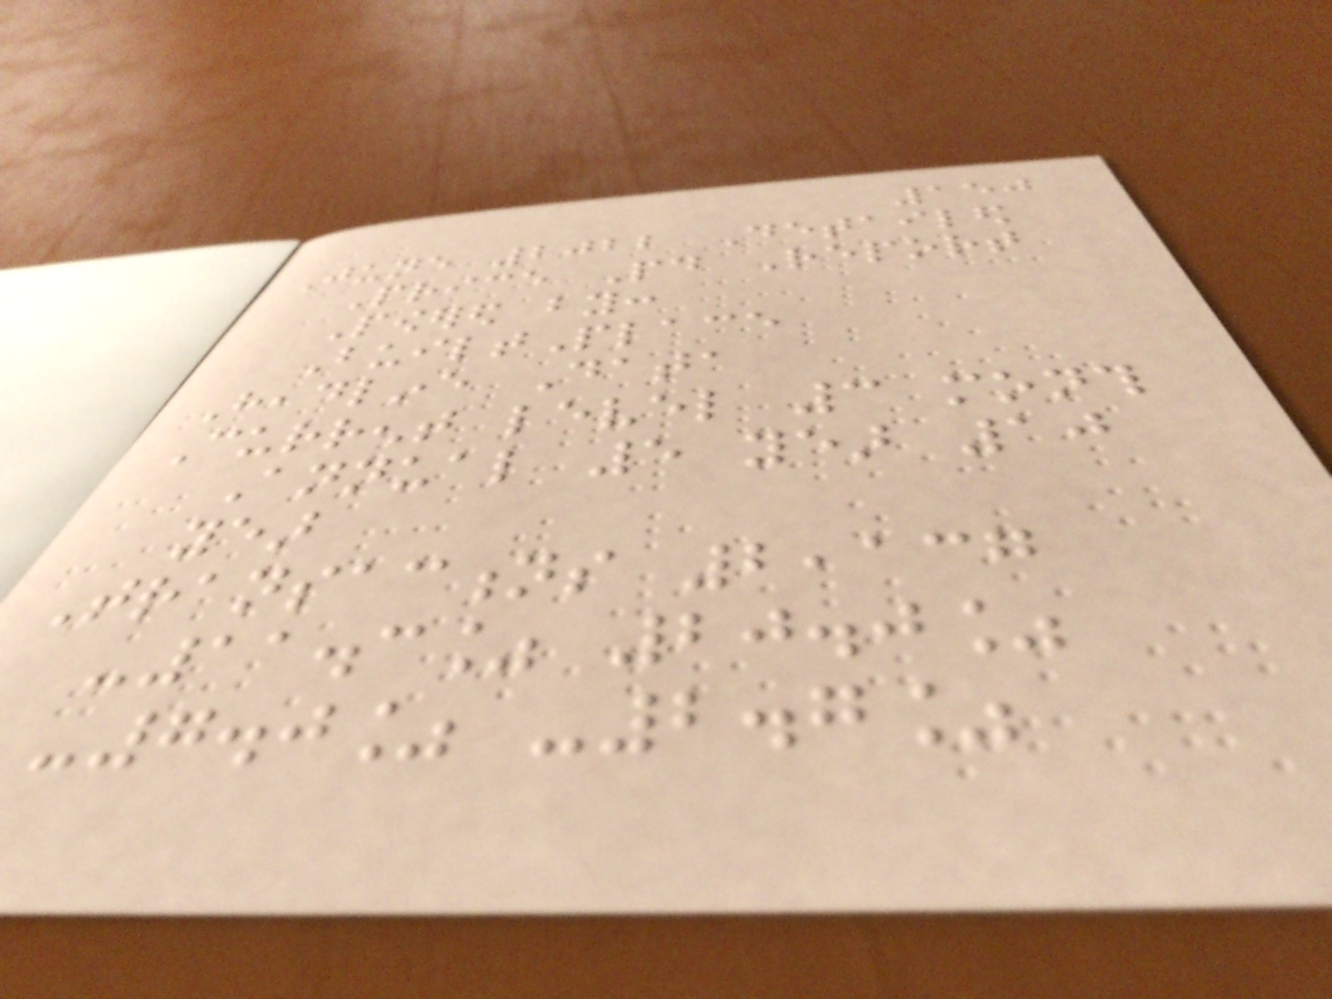150
June 2022 Detailed
Price Paid Report
Powered by:
BuiltPlace
Headline Data
Current level 3 month
Annual 5 year 10
year
Transactions 2,137
-11.3% 20.0%
-7.0% -2.7%
